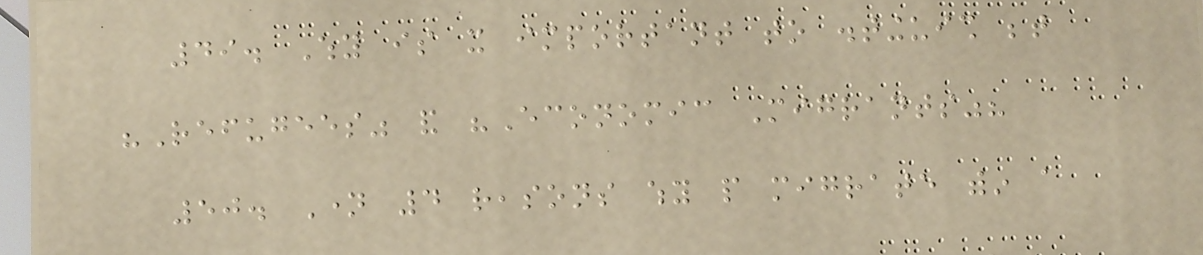49. Why is it important to distinguish between
"Refugees" and "Economic Migrants"?
50. Name 4 reasons why people migrate within a
